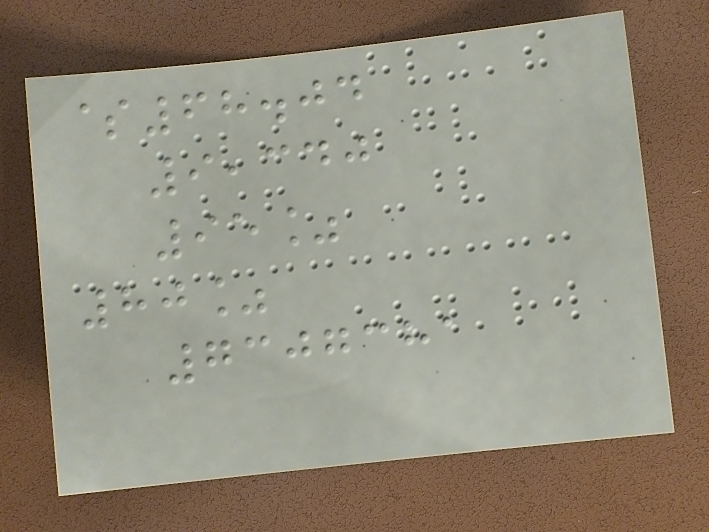$68.04
9,340
95%
80%
7307381
